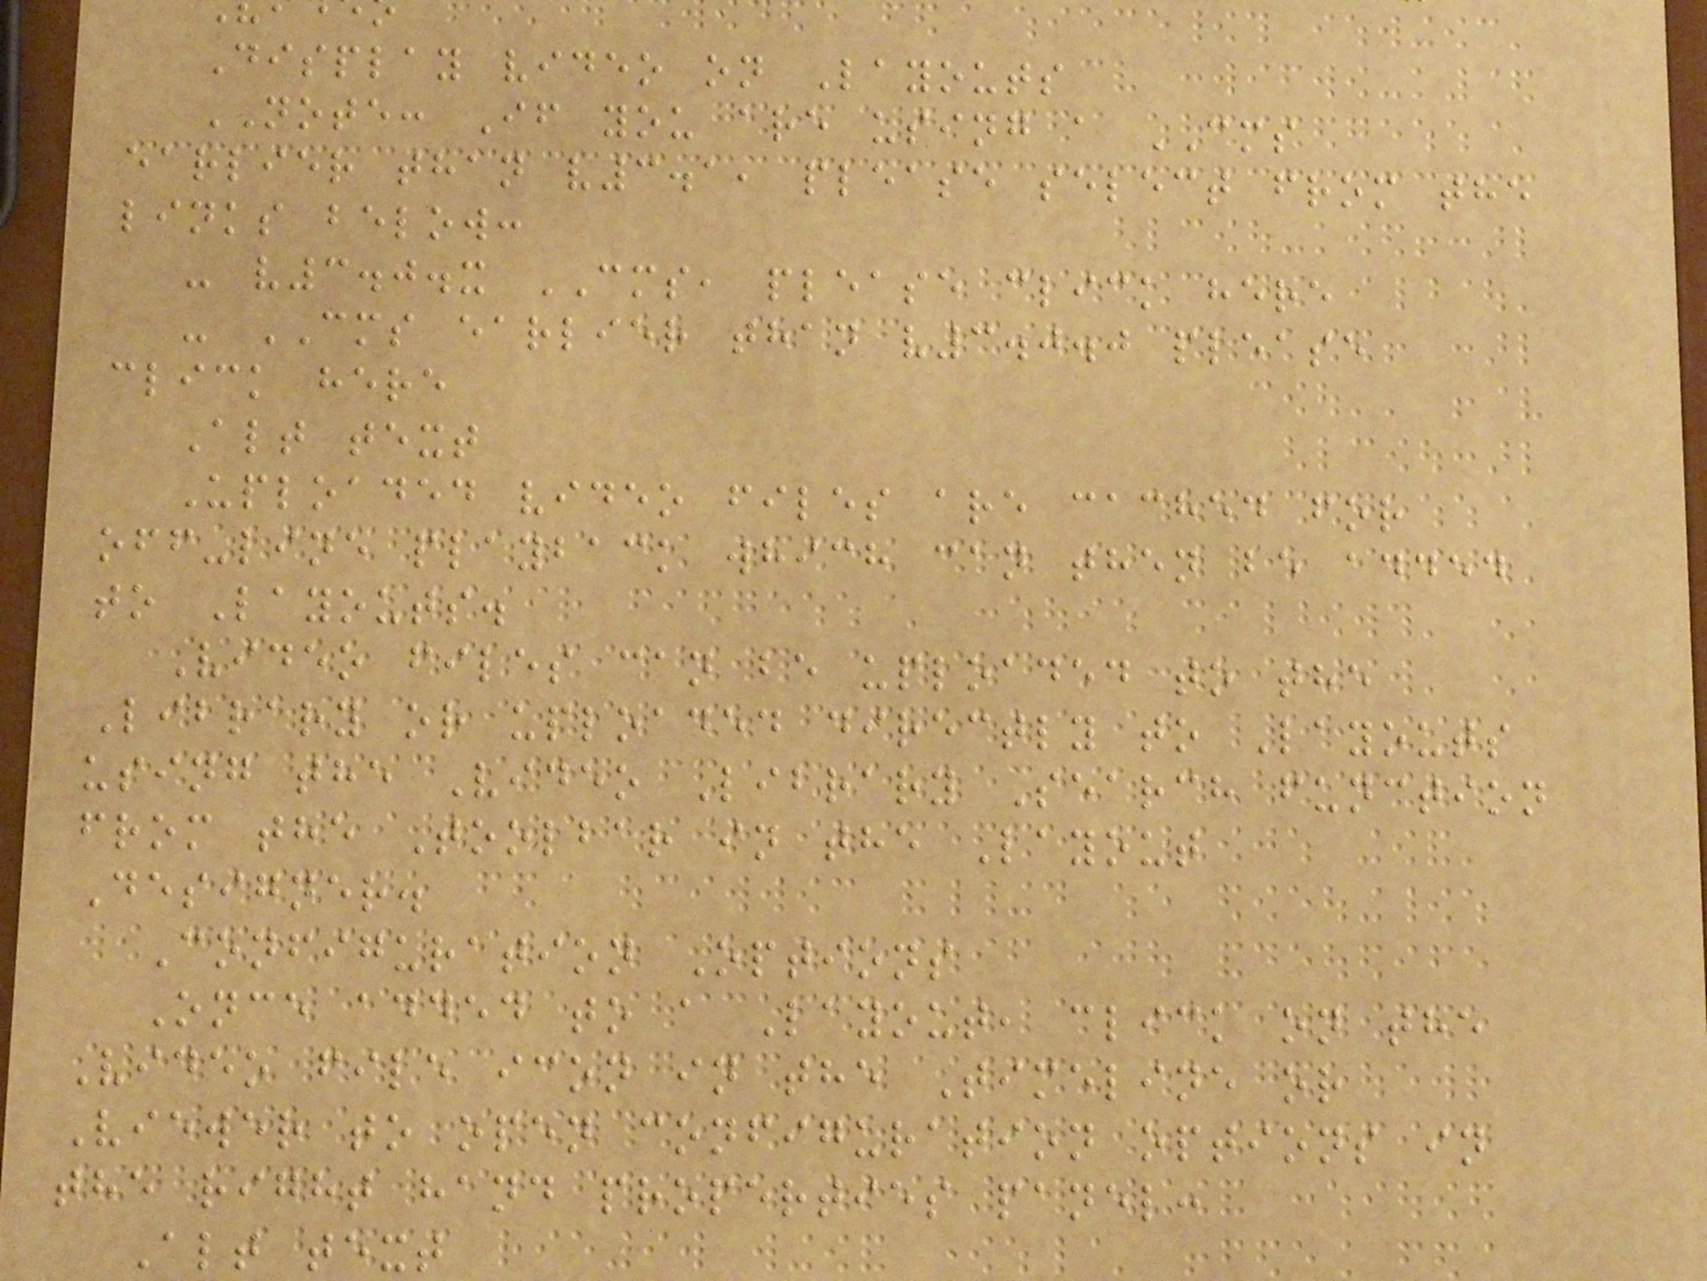Display video on Layouts
NOTE: If you are using a CMS
earlier than v3.1, please select from the
links below:
- v3.0.x CMS, please click here
- CMS earlier than v3.0.0 please
click here
Alt text
Uploaded video files are cached for
off-line playback which can then be added
to Layouts.
Video files can be uploaded to the
Library or uploaded directly to Layouts
using the Video Library Search function
from the Toolbar in the Layout
Designer.
Configuration Options
Once added to a Layout, click on the
Video file icon in the Timeline or
Viewer to open configuration options in
the right hand properties panel:
Alt text
